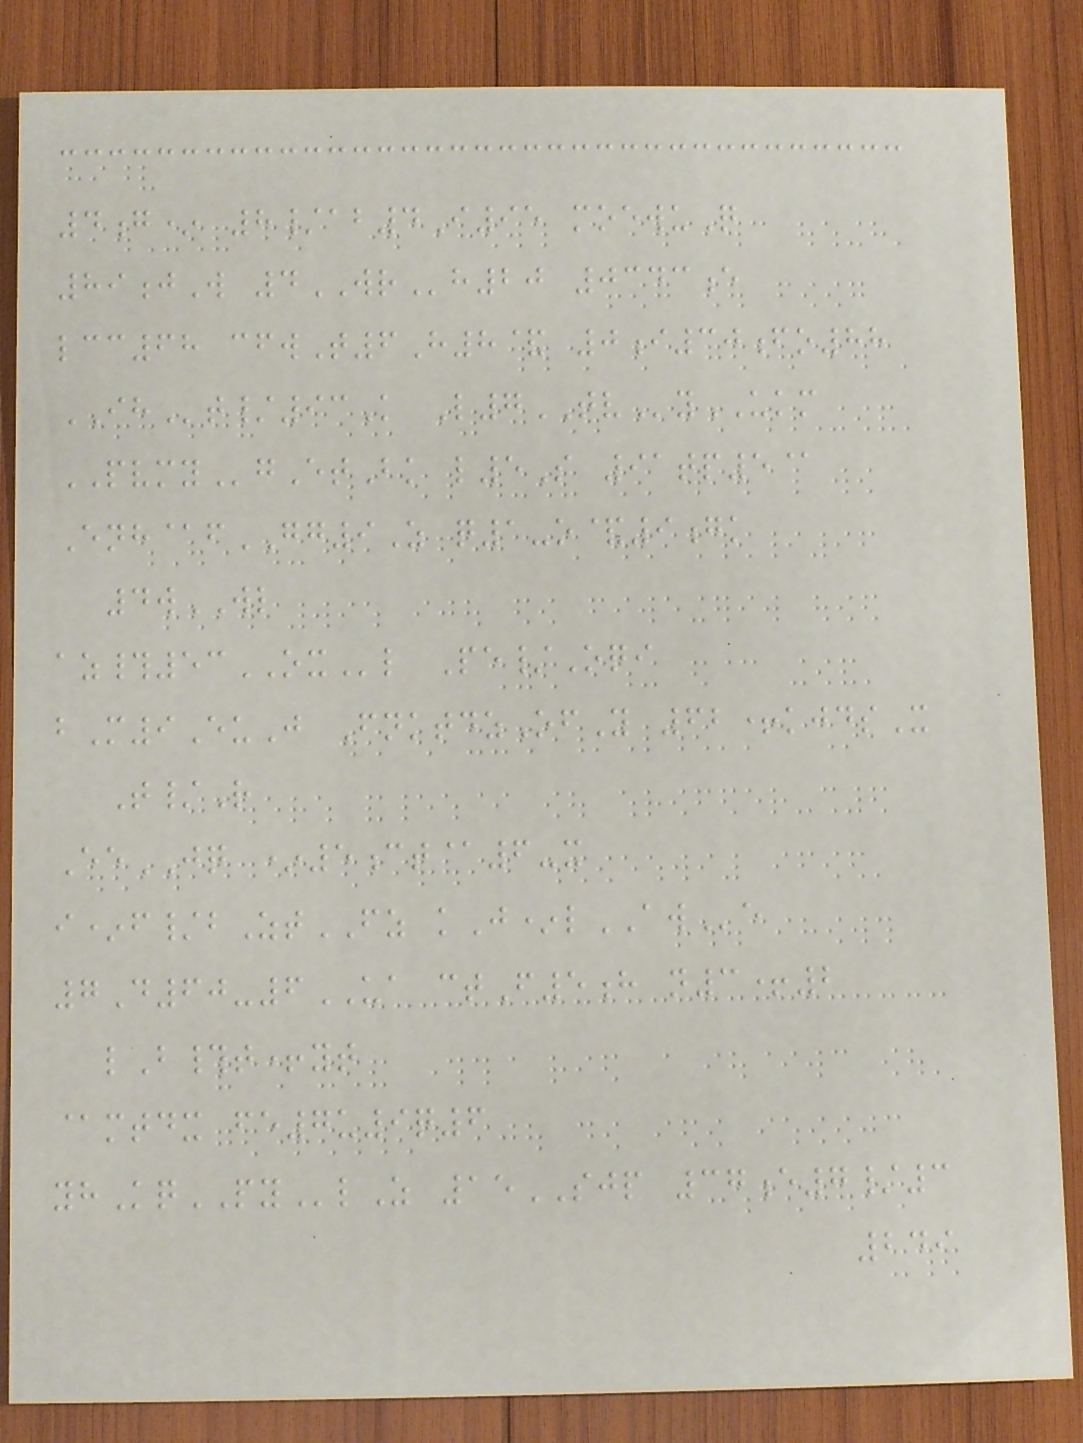4g* 8/ab4I95 moewuQ
89jW 4WRh20 0343e
lcc68 cfwT6H8& 0i30fo88
IHt/93K L7TVyUKM
PVMYgEtBk l5S 91tp5@
Enh@fGG9Z q1-o&9gk
4wWL
az#53OXl Pe/Oqi
bM9EuJ FnktdzOfY 62+kjdsX
T/R
EeJQ *5ct@6-x
i*f/bZtFZ kJ*lAWe
7D60-6UA ctF5h n3+2
lB#t+yt
@mtdx fe7u9q6
yhKqPYlZ 15SJP 37e7/3
249
